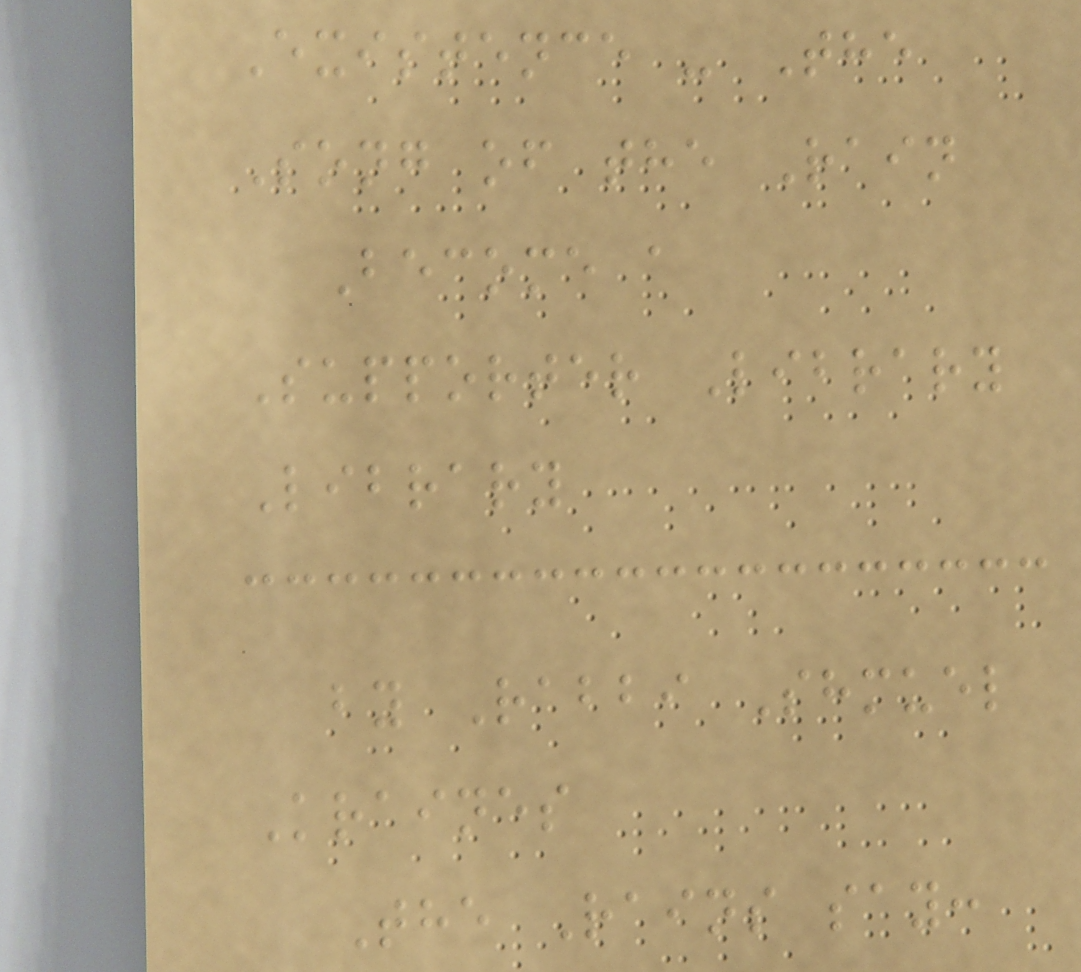Existence - The
Song of the Rain
Become a
Supporter Library
Library
by Rabbi Shmuel
Kraines
The Rains say:
